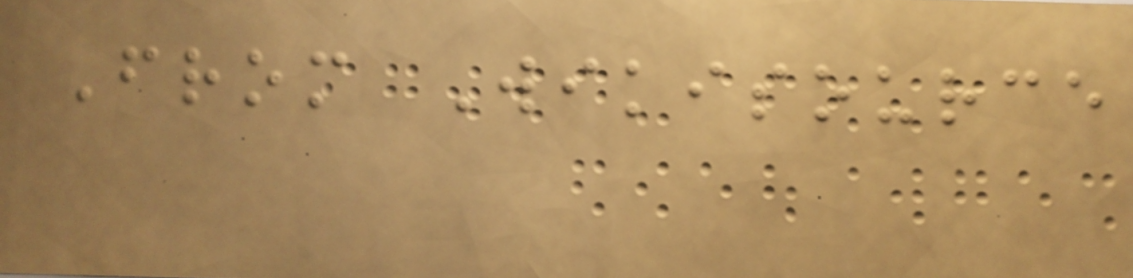From Wikisource
